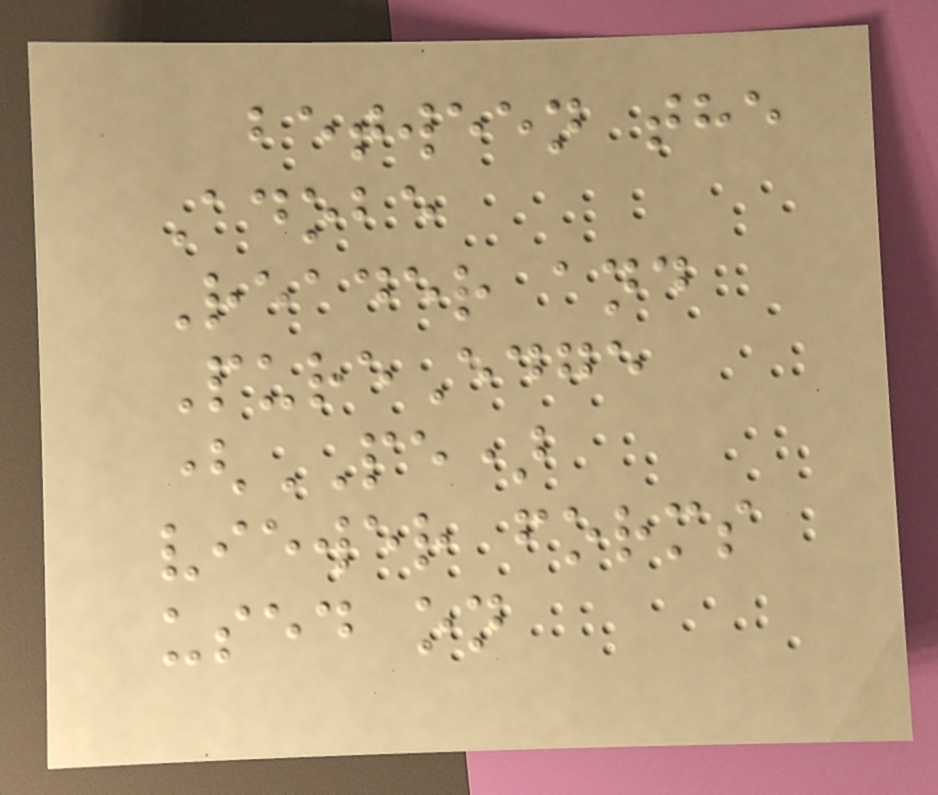between the
Adobe
Reader and
PureEdge
(PE)
viewer forms
used on
